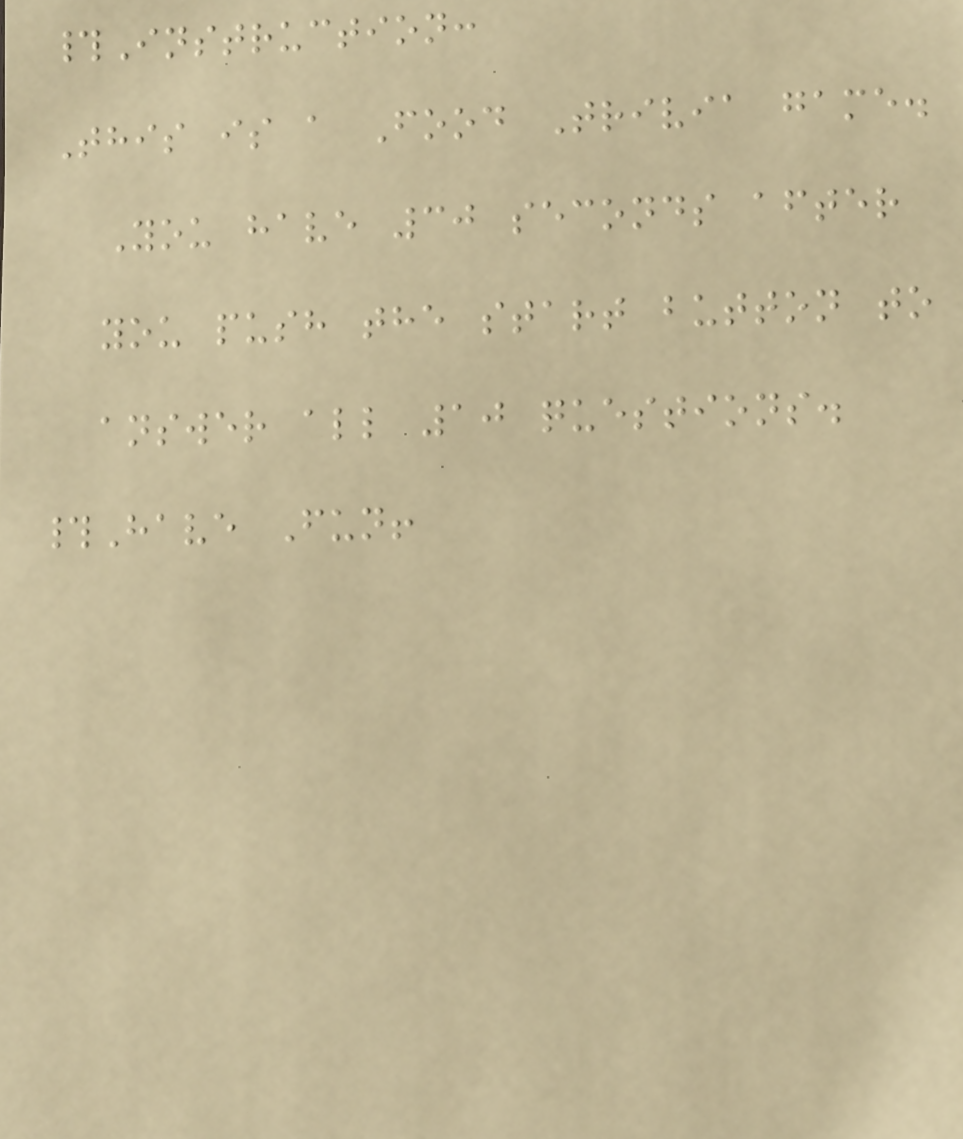#Instruction:
This is a Food Trivia game.
You have 30 seconds after
you push the start button to
answer all 10 questions.
#Have Fun!
